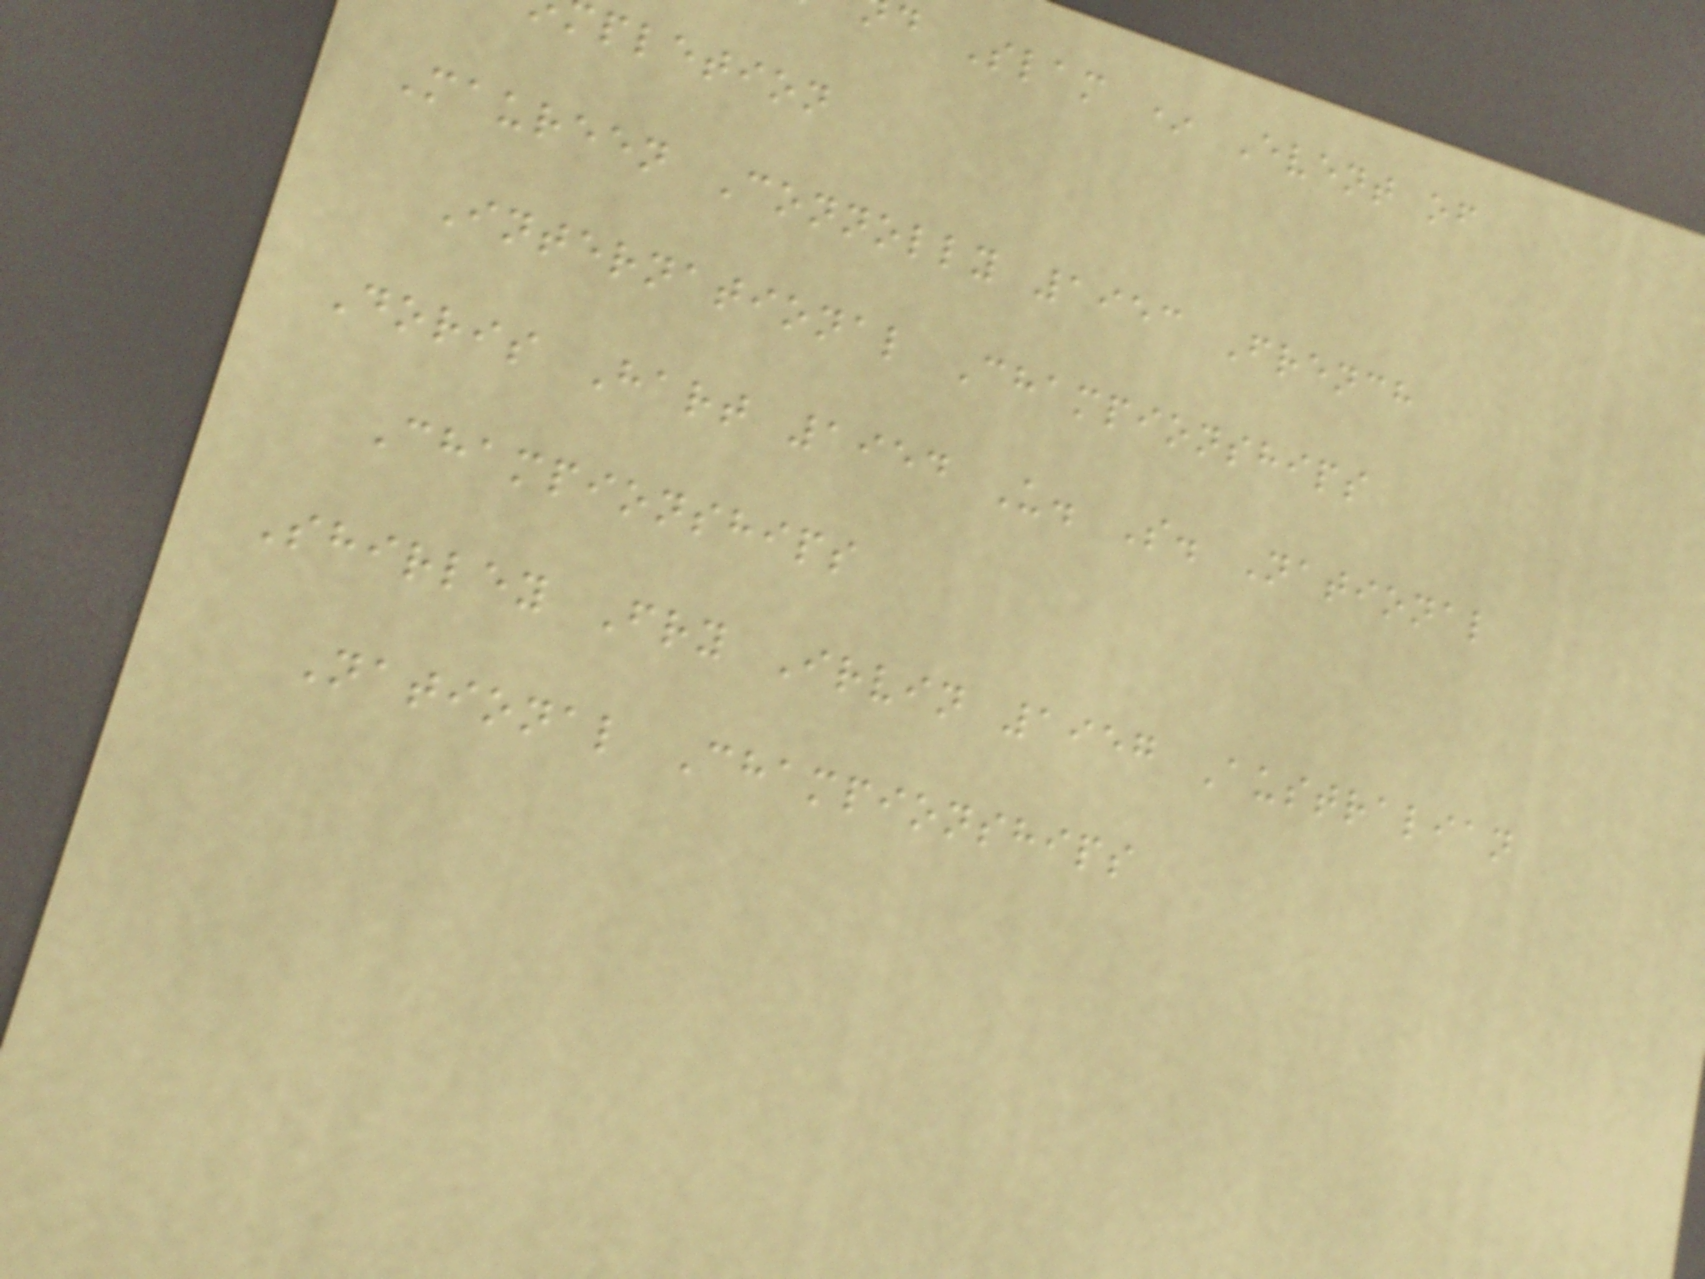d Slam * Event of
pletion
Maureen Connolly 1953 French
International Championships
Doris Hart 1954 U. S. National
Championships
Shirley Fry Irvin 1957 Australian
National Championships
